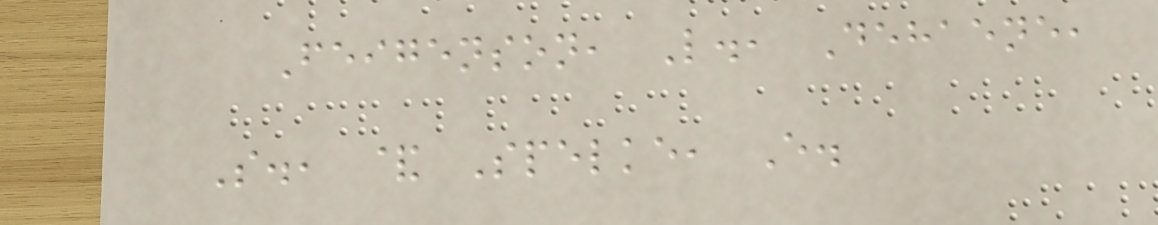Feigenson, L., Dehaene,
S., & Spelke, E.
